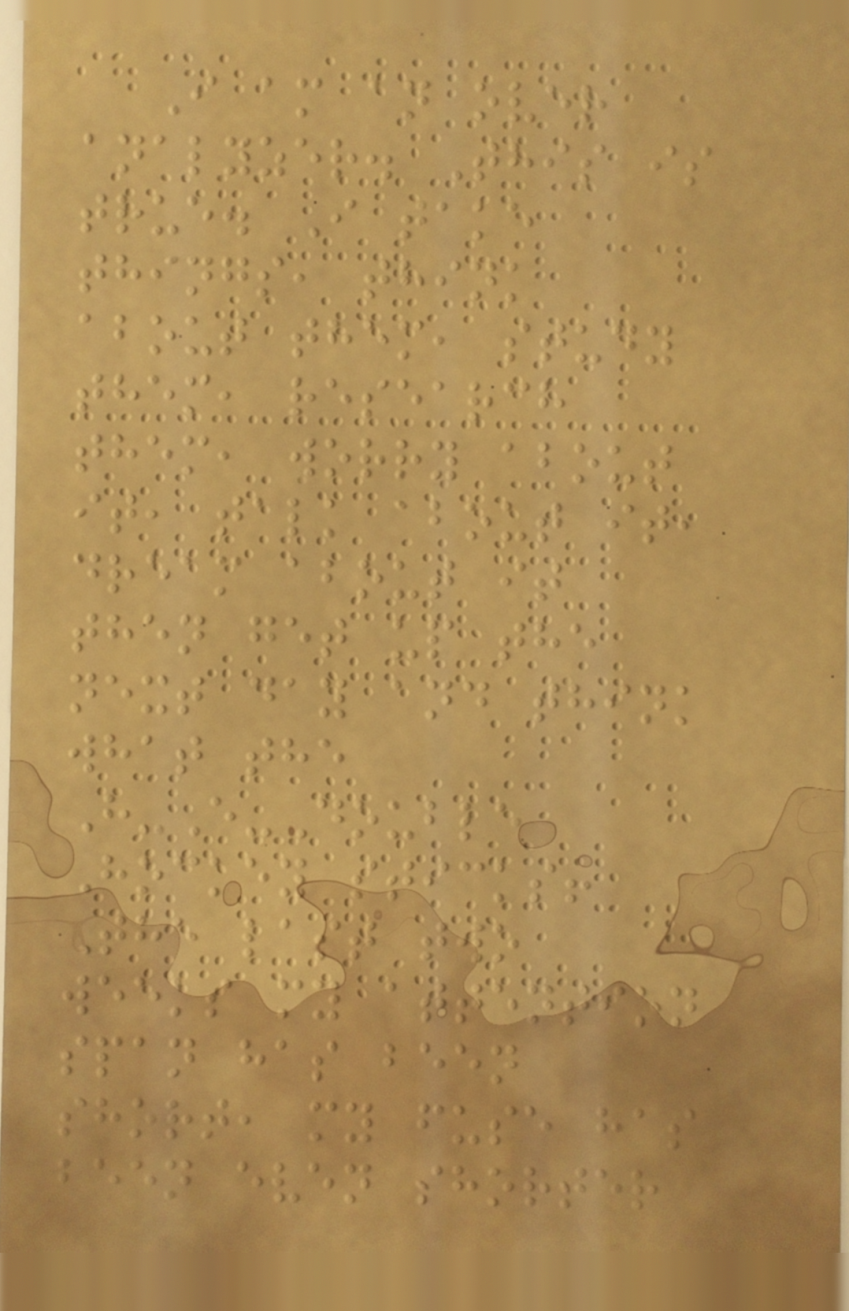I am an over
analyzer. This is
true. I take
things, think
about them, study
them, research
them, worry about
it, talk about it,
dream about it
then get up the
next day and think
what the
H-E-Double
Hockey sticks!
The last two
weeks my attention
span has been
short, my fuse has
been even shorter
